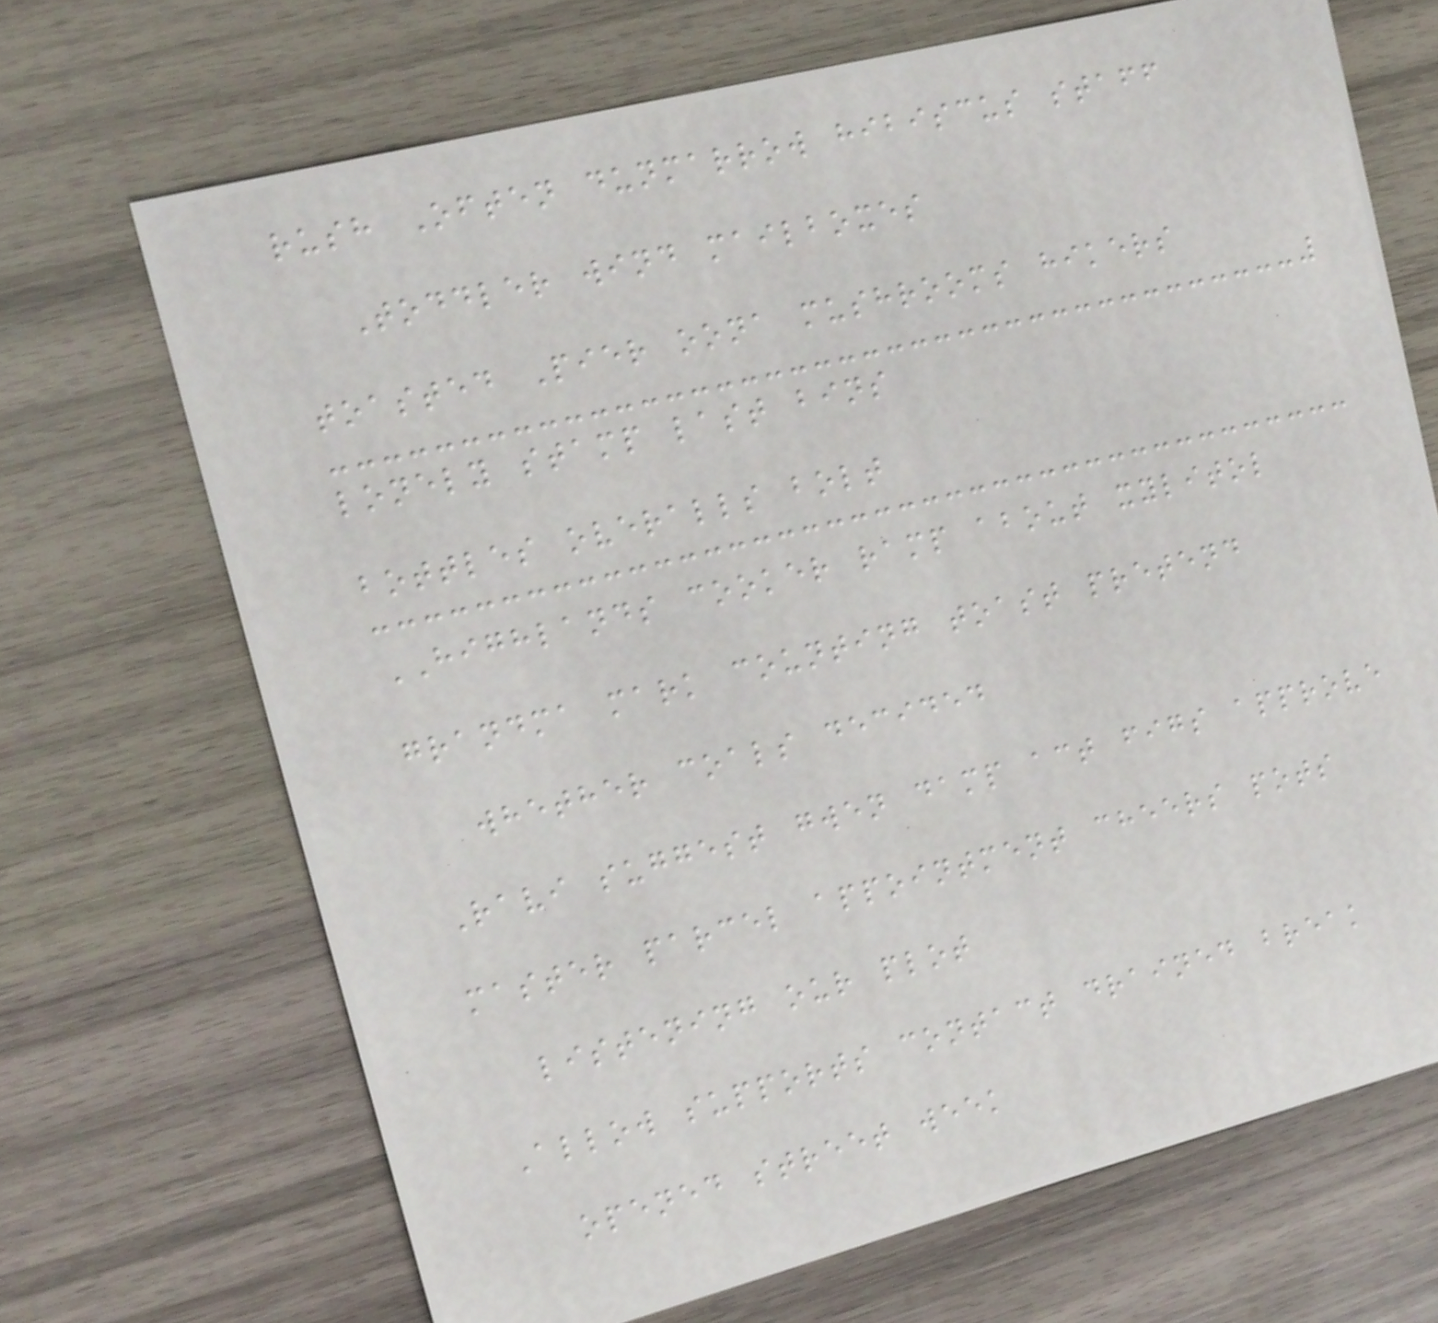rush Often dunmarrow hibiscus staff
Toddler wind mailboxes
toasted Pier oona mushrooms hikers
lonely stamp last bins
bottles overalls bolt
HIGHLANDS cooker ramp about xylitol
grandma mark counting toast pretend
whether coals decided
Ravi suggest gwen damp act figs approve
master parcel appointment cheers pots
listening our plot
Allow supports contact drained break
opened street week
